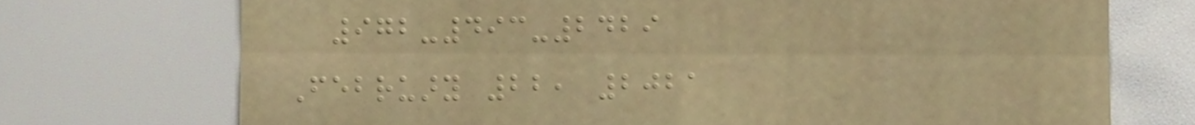972-493-2429
February 22, 2021
